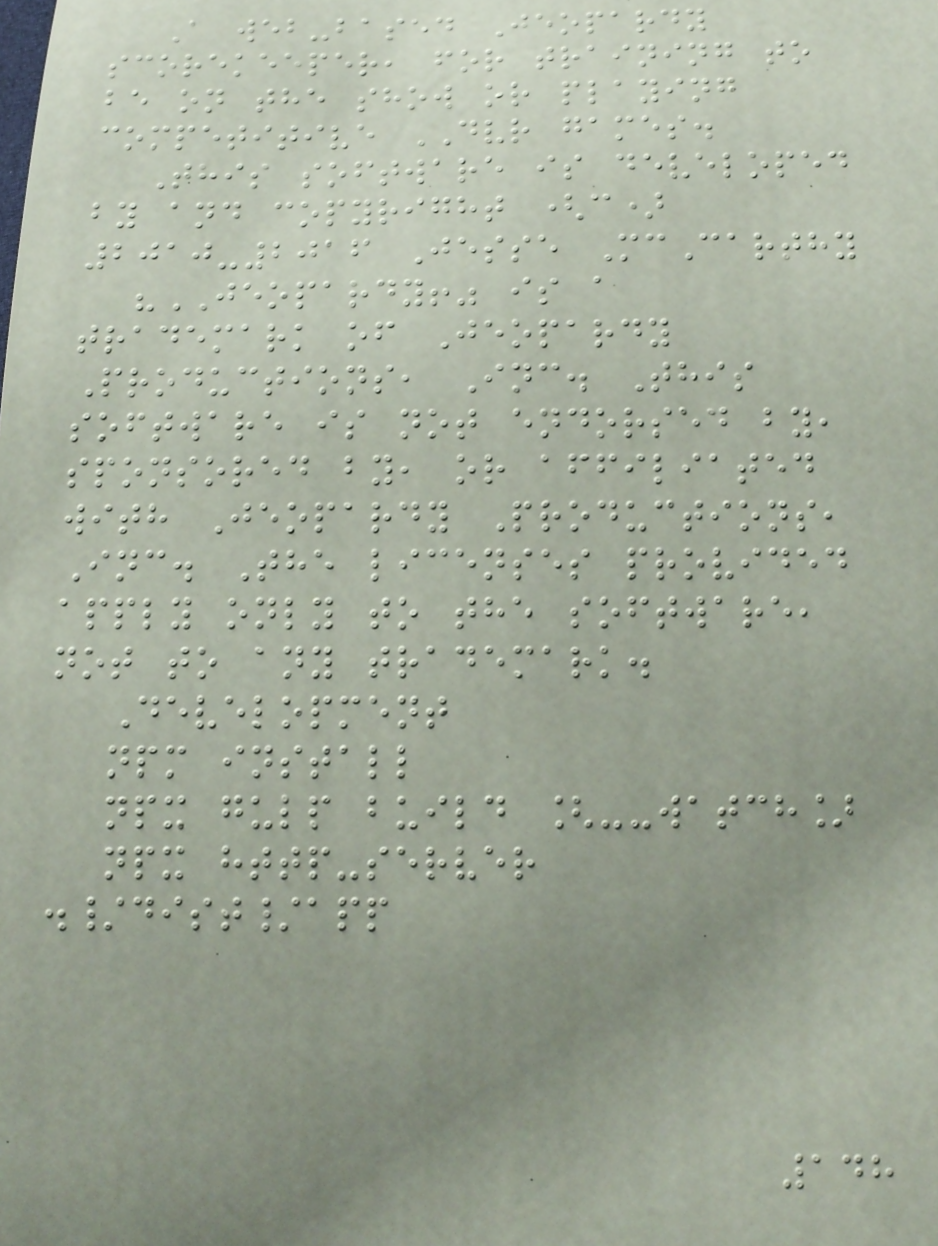A web-based Jeopardy
scorekeeper, for training to
be on the show or playing
competitive DVR games.
This software is developed
by and copyright (c)
2010-2016 Jesse McCarthy
"JEOPARDY!" is a
trademark of Jeopardy
Productions, Inc. This
software is not endorsed by,
sponsored by, or affiliated
with Jeopardy Productions,
Inc. The licenses provided
apply only to the software,
not to any trademark.
Development
npm install
npx gulp build [--watch]
npx http-server
./dist/app
148
